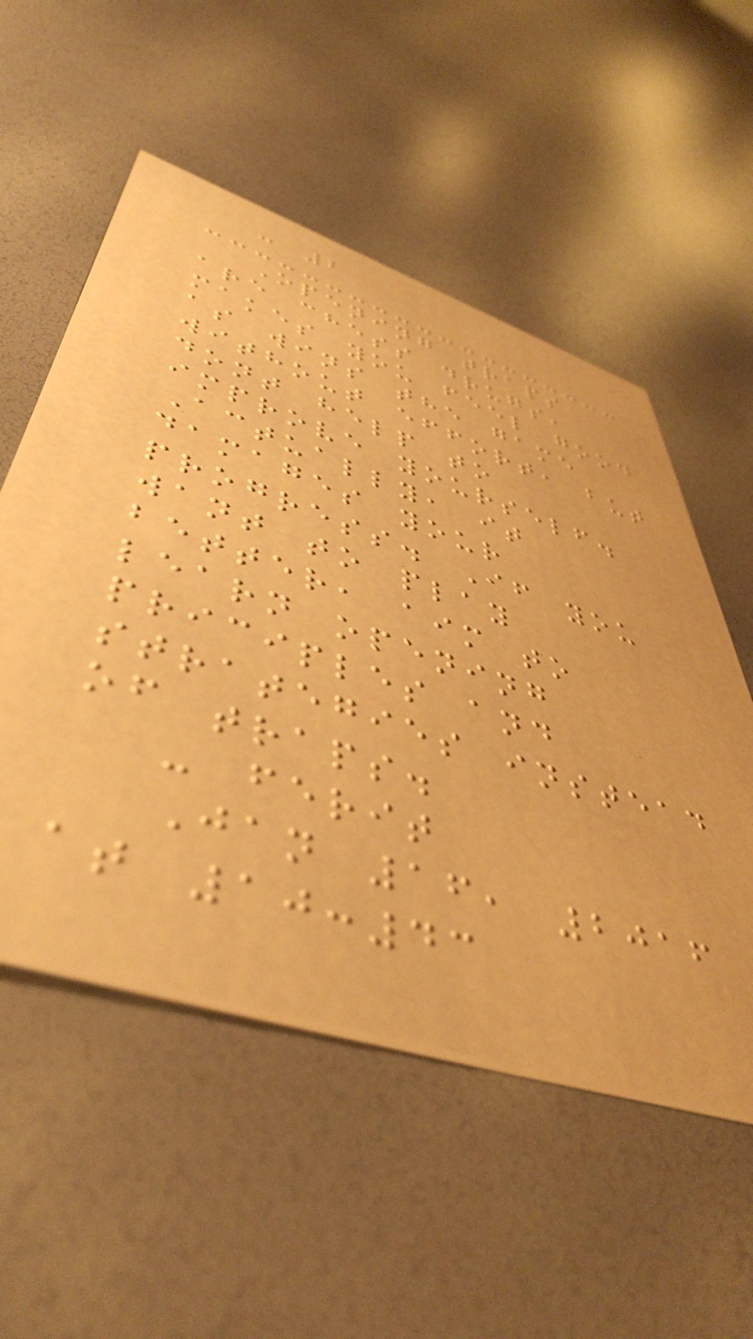- 2
Opening traps
are chess drugs,
makes you feel good
as wins the game
without effort, but
dont help to
improve yourself.
Actually, it
damages your
progress. If you
want to play
better, aim to
learn opening
priciples and
strategies instead
of traps.
- ferit
Jan 16, 2016
at 10:43
